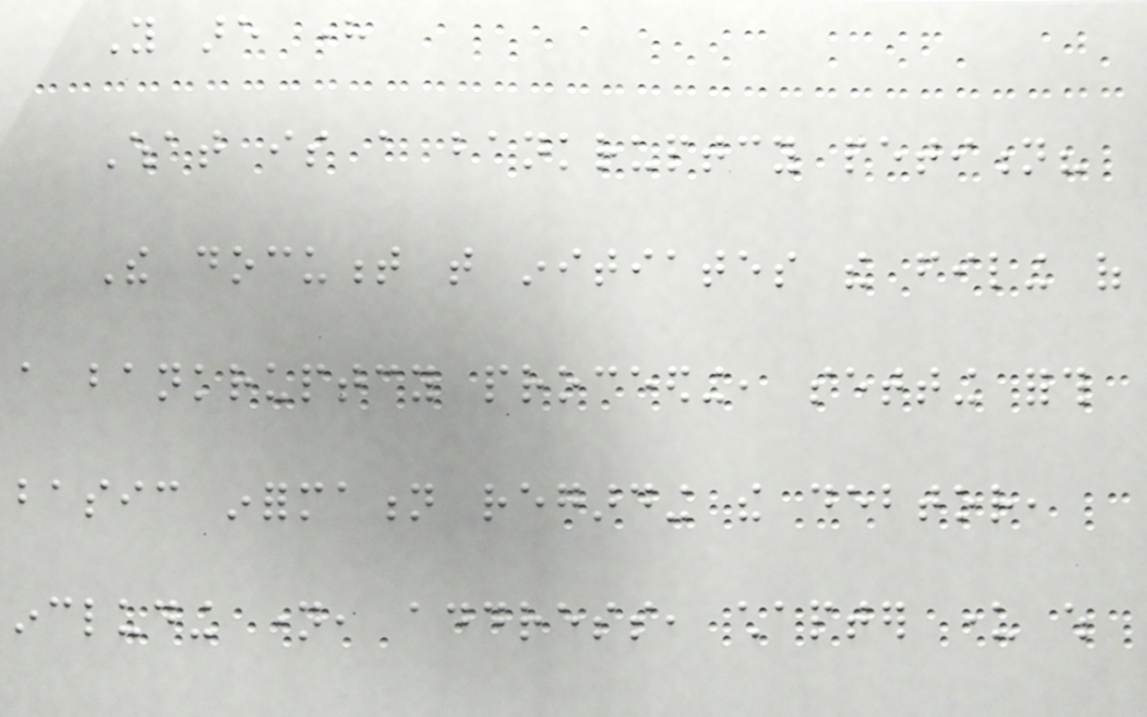You are here
What is a bankruptcy petition?
The document that initiates the filing of
a bankruptcy proceeding, setting forth
basic information regarding the debtor,
including name, address, chapter under which
